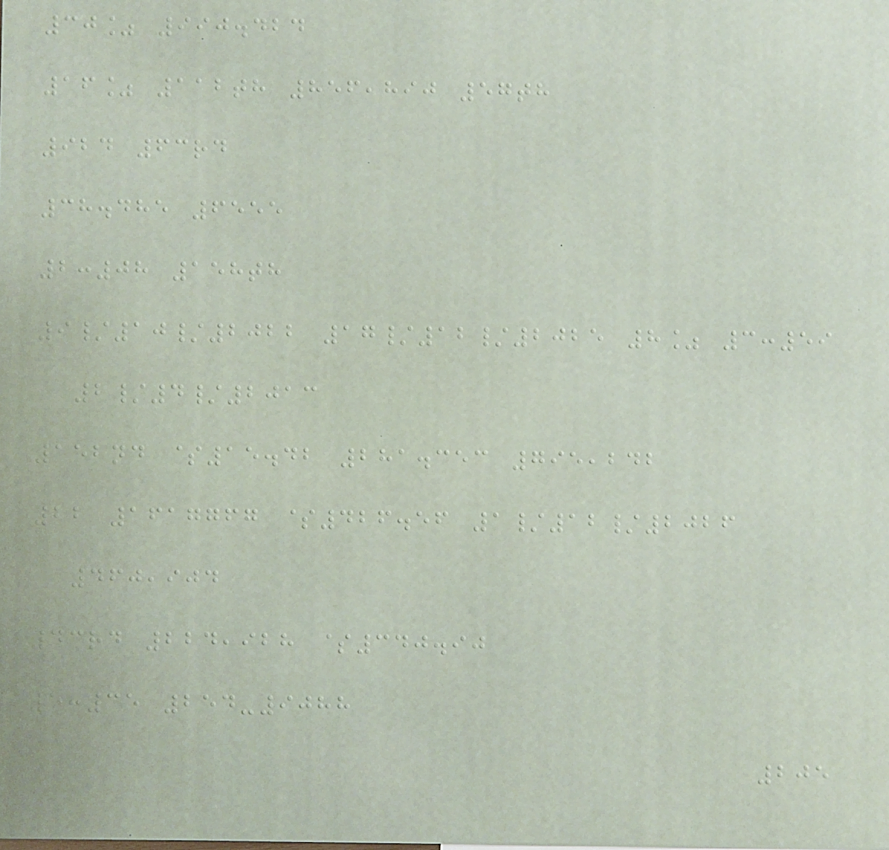30% 990.424
16% 112th 856,890 57th
924 63rd
38.485 6555
2:08 158th
9/10/2022 17/12/2025 8% 3:59
2/4/2013
152nd $15.42 281.353 795,242
22 1617767 $426.56 1/12/2026
460,904
43rd 224,928 $340.90
5:35 254-9088
205
